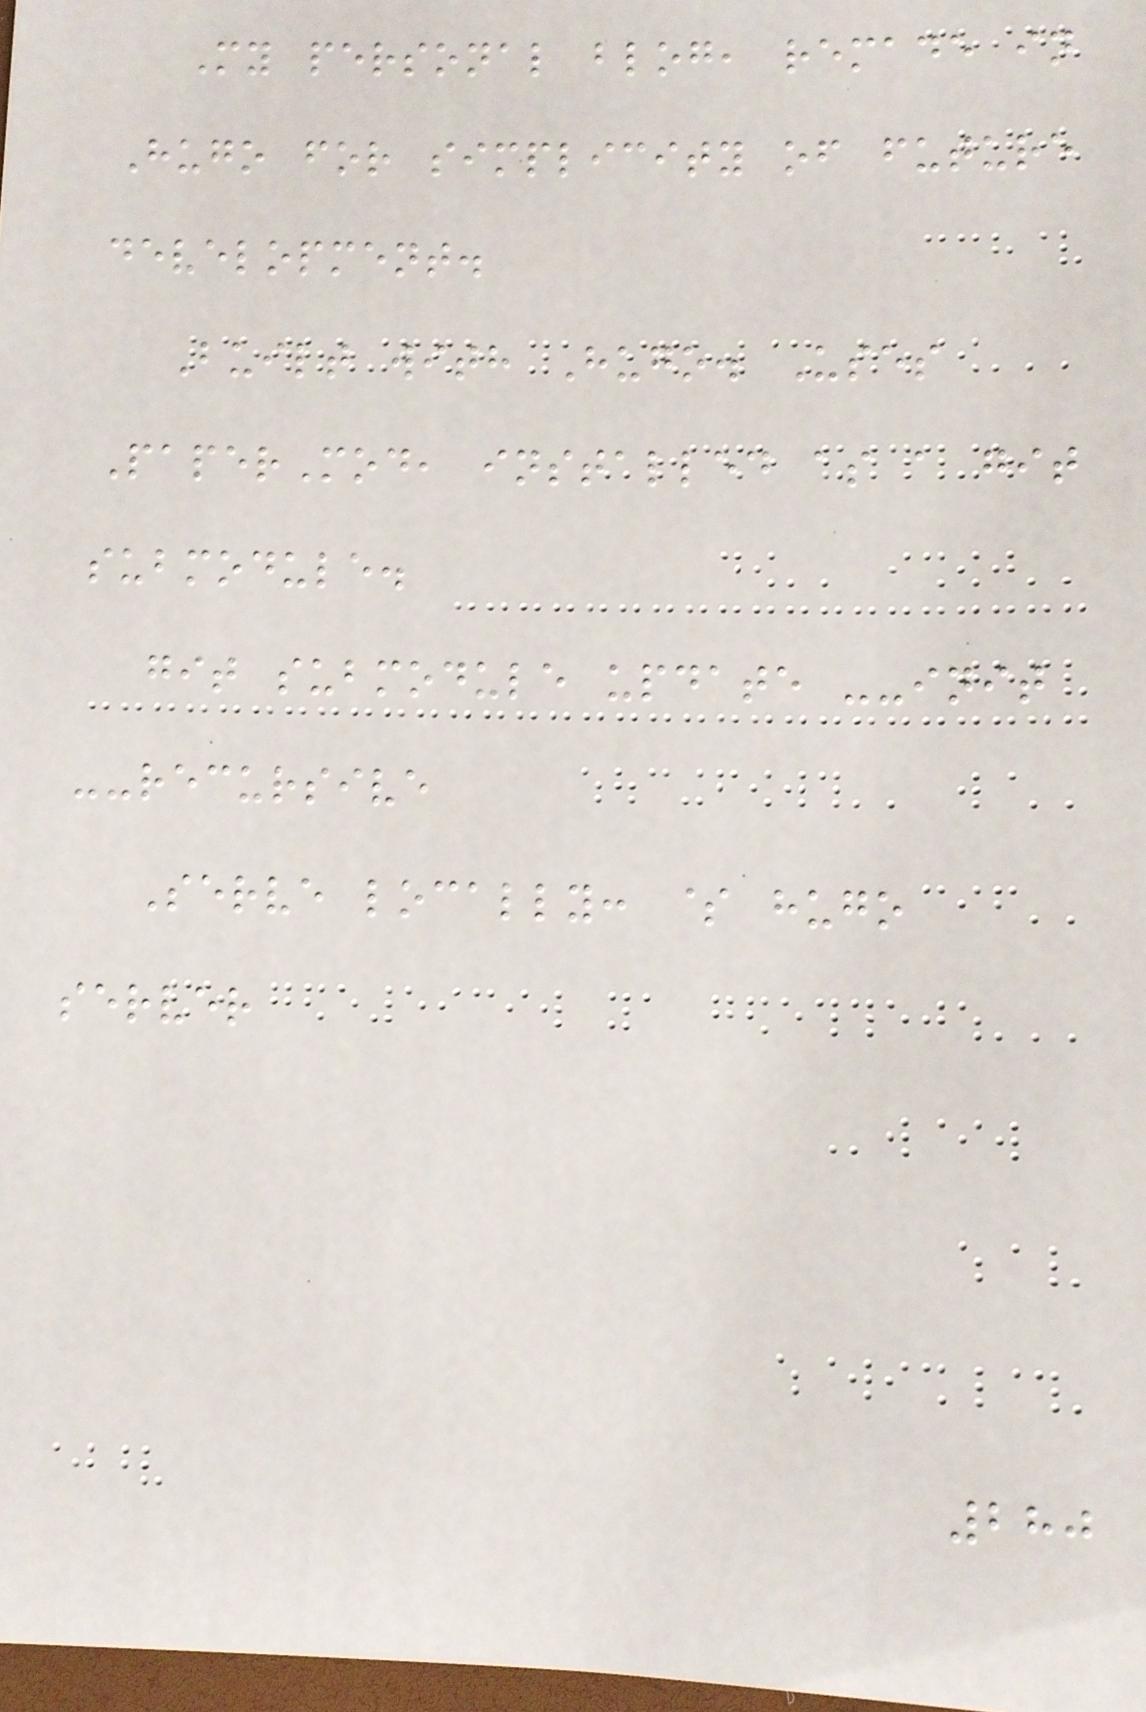My personal blog, remade in
Hugo for simplicity of future
development.
Built with Hugo. Uses
PaperMod, installed as a git
submodule.
git submodule update --init
--recursive
Serve locally: $ hugo
server
280
